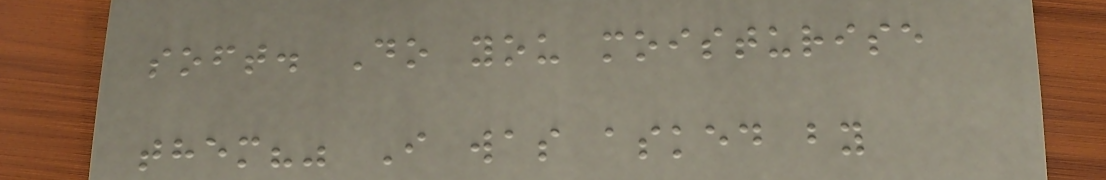soft. Do you moisturise
them?" I was asked by
